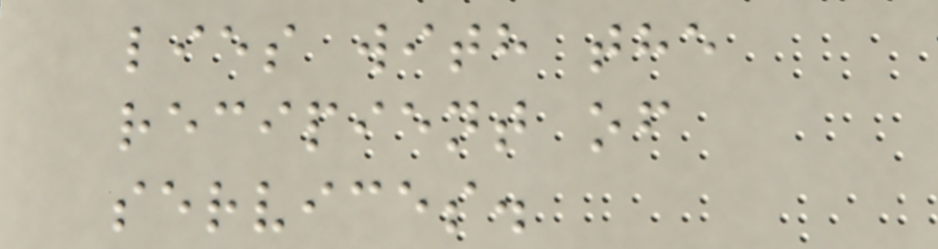lies with the
recipient of
services.
